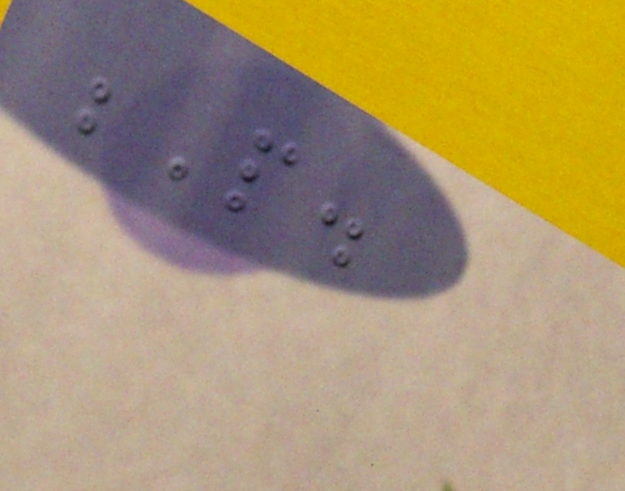P.
